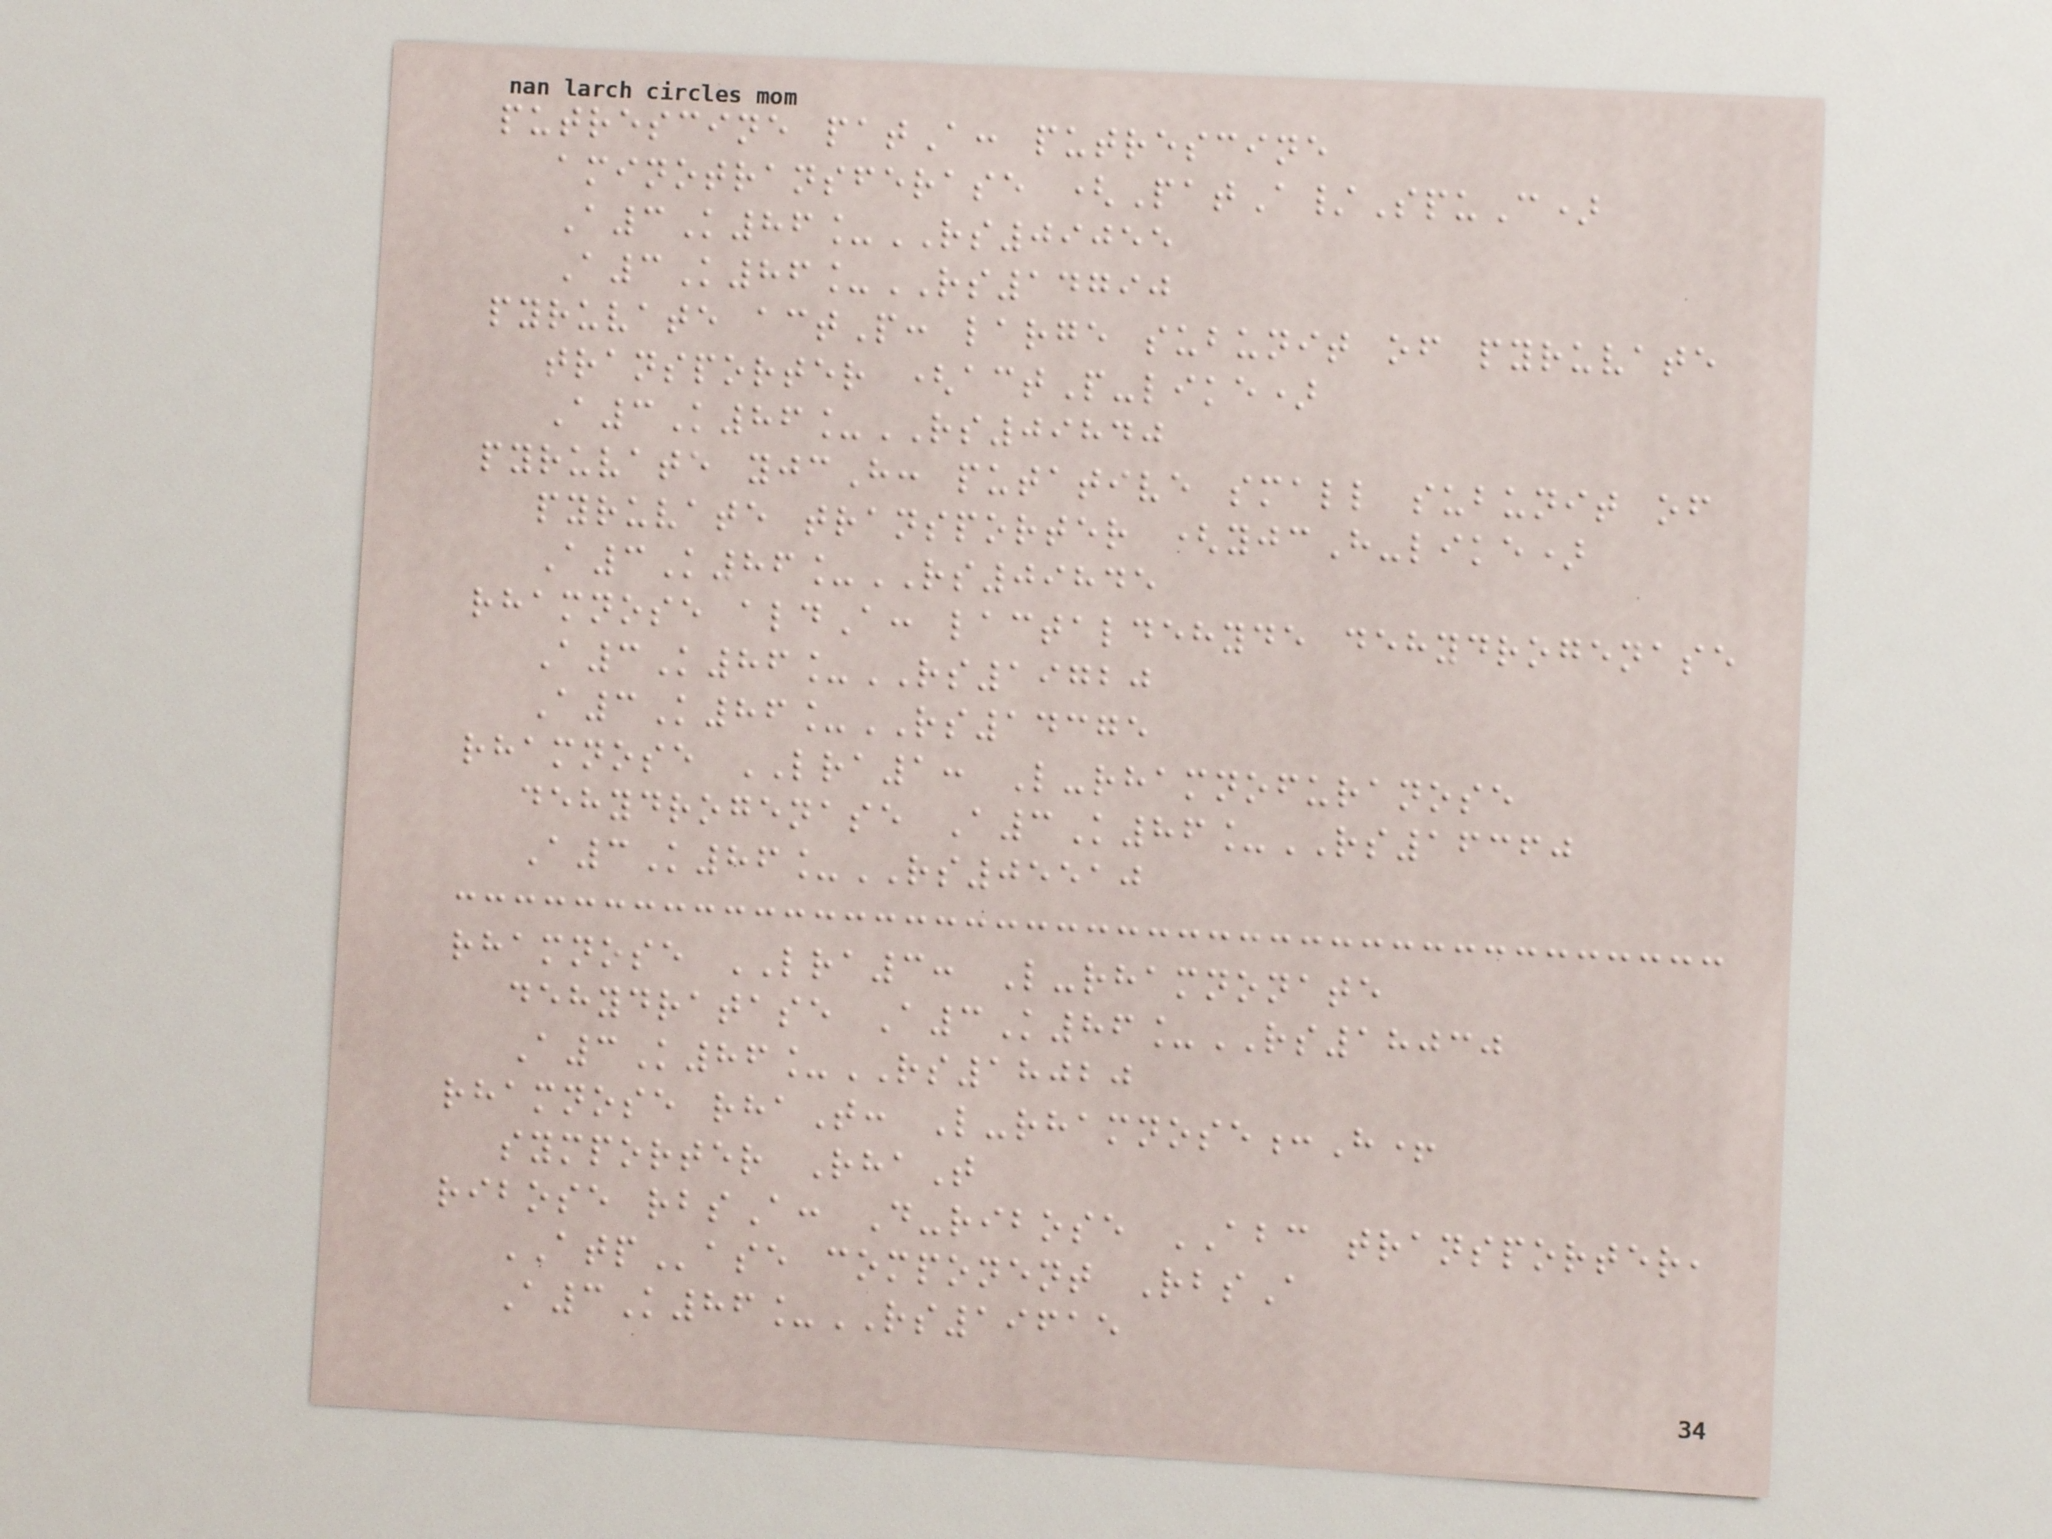putrescine patA: putrescine
aminotransferase (PatA/SpuC)
A3K86_RS09055
A3K86_RS14790
pyruvate actP: large subunit of pyruvate
transporter (actP-like)
A3K86_RS09840
pyruvate yjcH: putative small subunit of
pyruvate transporter (yjcH-like)
A3K86_RS09845
rhamnose aldA: lactaldehyde dehydrogenase
A3K86_RS19720
A3K86_RS14375
rhamnose LRA1: L-rhamnofuranose
dehydrogenase A3K86_RS16360
A3K86_RS05510
rhamnose LRA3: L-rhamnonate
dehydratase A3K86_RS18030
A3K86_RS18020
rhamnose rhaT: L-rhamnose:H+
symporter RhaT
ribose rbsA: D-ribose ABC transporter,
ATPase component RbsA
A3K86_RS19615
